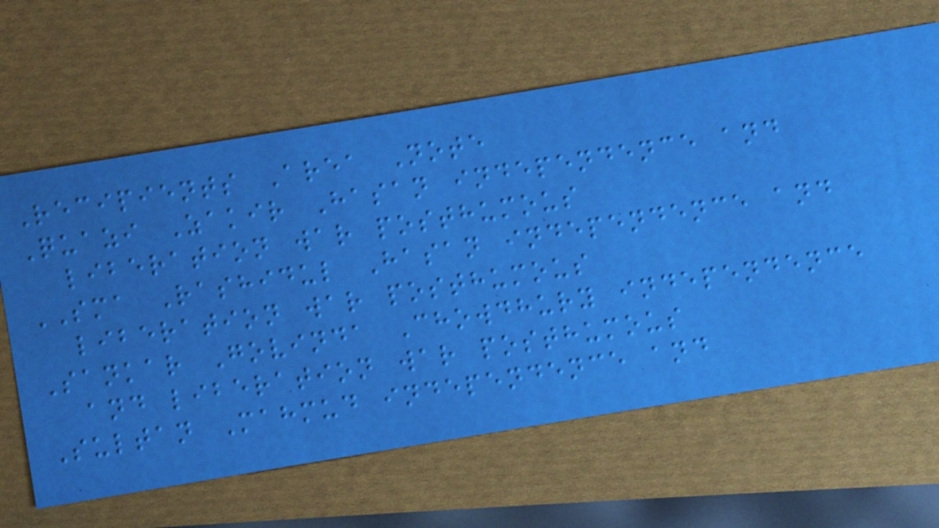Recipients Area Note
Quazi Zakir Hasan independence and
liberation war posthumous
SMA Rashidul Hasan independence and
liberation war posthumous
Sankar Govinda Chowdhury independence
and liberation war posthumous
Sultan Mahmud independence and
